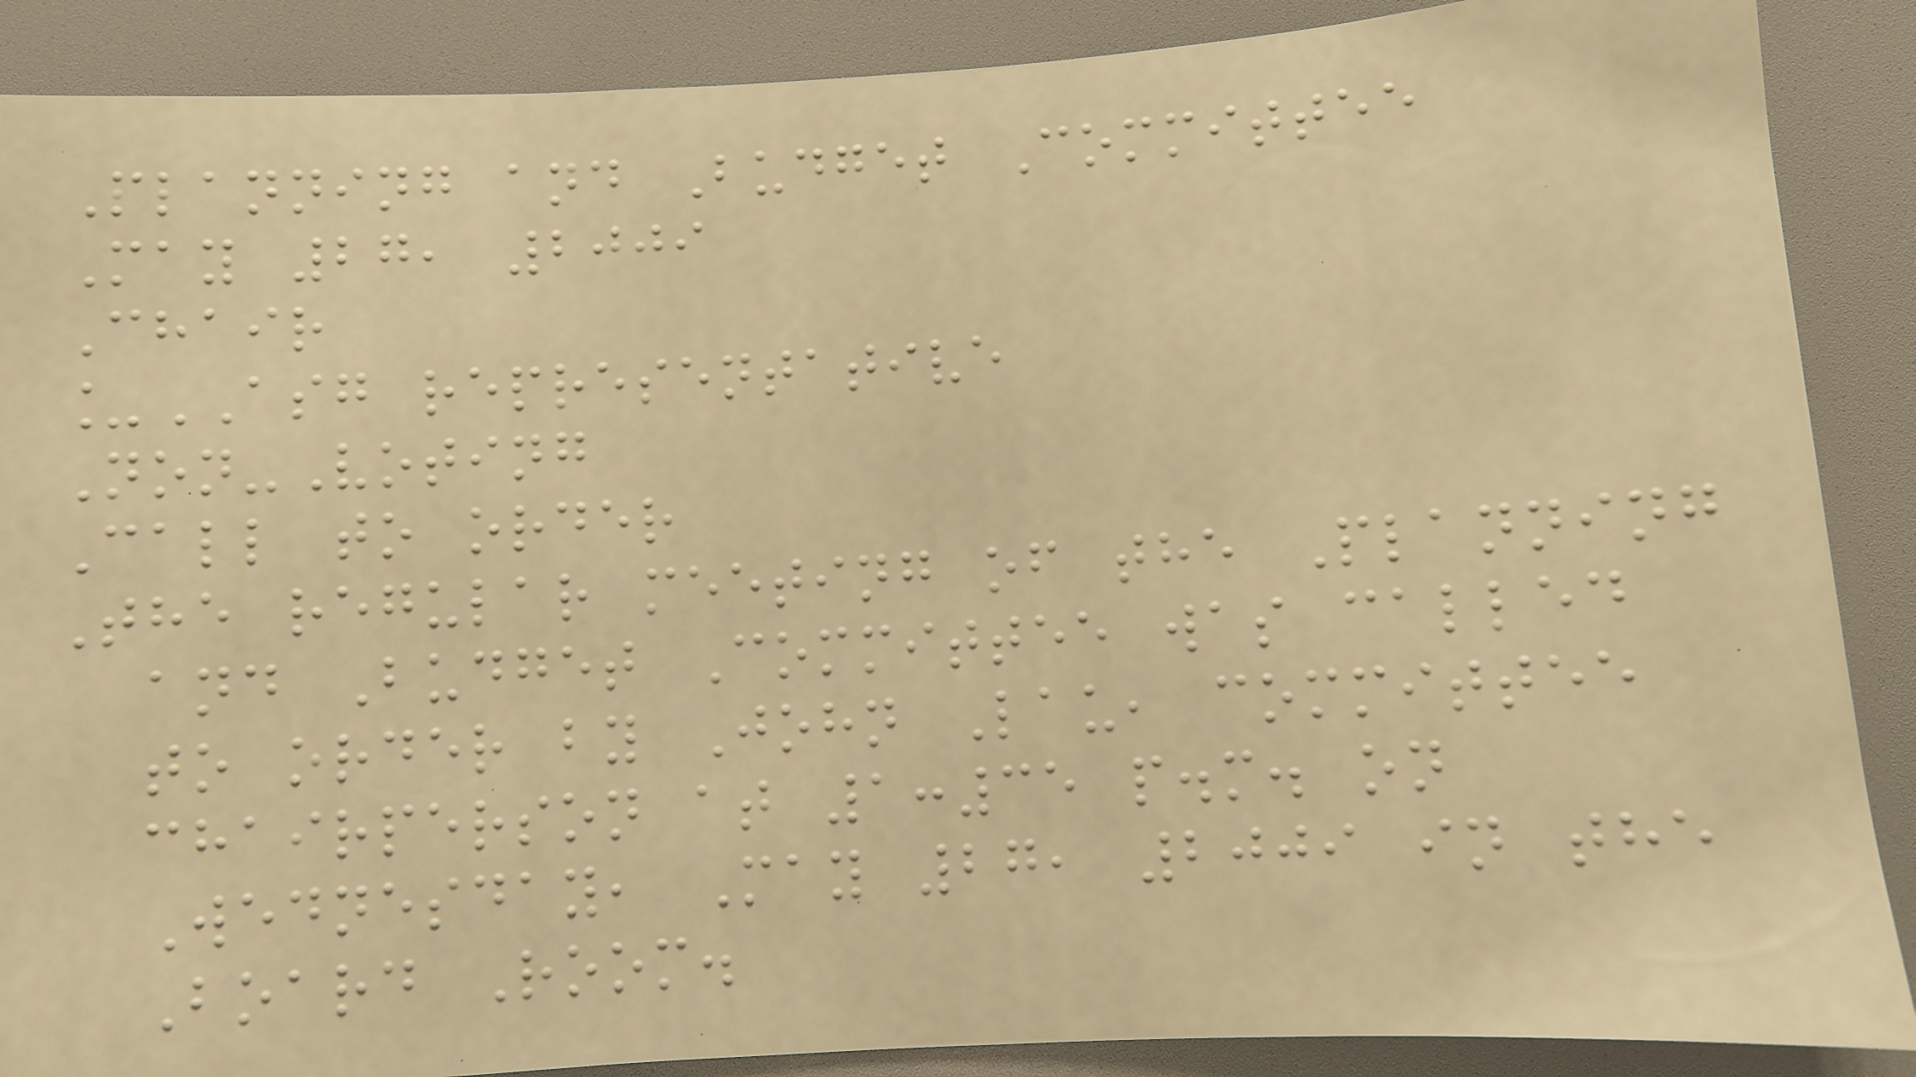Planning and Budget Committee
May 27, 2009
Chair
_ASG representative
Non-Voting
Call to order
The regular meeting of the Planning
and Budget Committee was called
to order by John Lau, committee
chairperson at 1:35 p.m. on
Wednesday, May 27, 2009 in the
Board Room.
